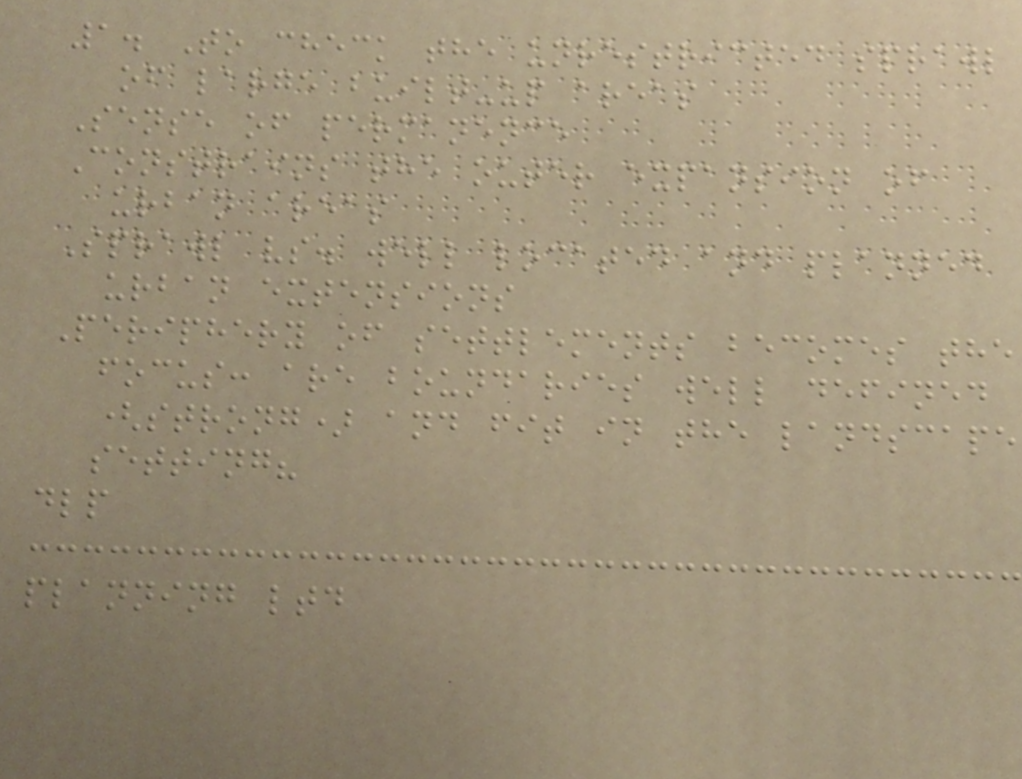1. To check the unrestricted sprawl
of large built-up areas
Sense of permanence
Constrains the outer expansion of
urban areas
Sprawl vs. well located and planned
urban extensions
Periphery of settlements becomes the
focus: are boundaries well defined
(strong) and fit in the landscape
setting?
dlp
planning ltd
